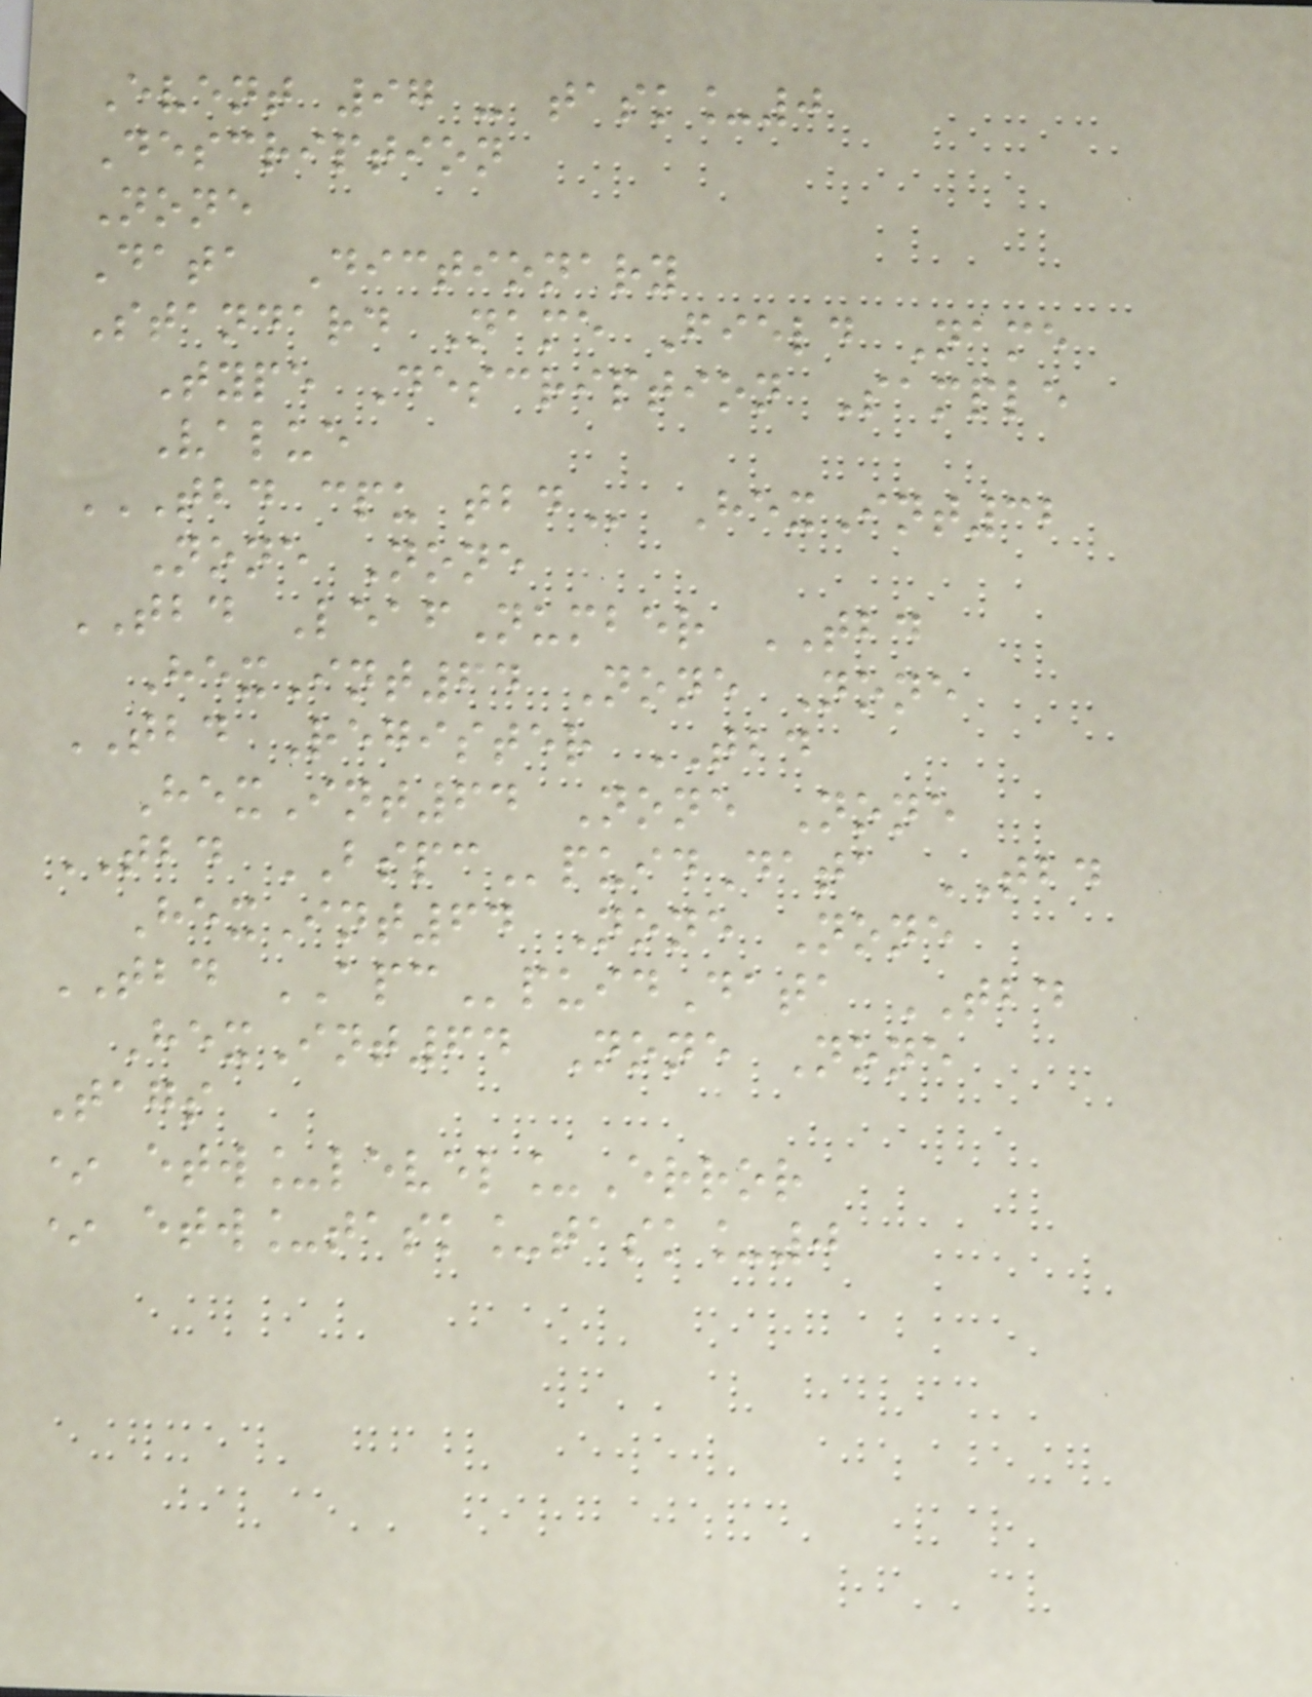Event 97 - task_0
Description
None
Data Dictionary
Standard Name Field Name
Type Description Sample
Value
TBD CPU TBD HexInt32
None None
TBD LeafNumber TBD
HexInt64 None None
TBD Register TBD
HexInt64 None None
TBD BSPCpuidData TBD
HexInt64 None None
TBD APCpuidData TBD
HexInt64 None None
Tags
* etw_level_Error
* etw_task_task_0
